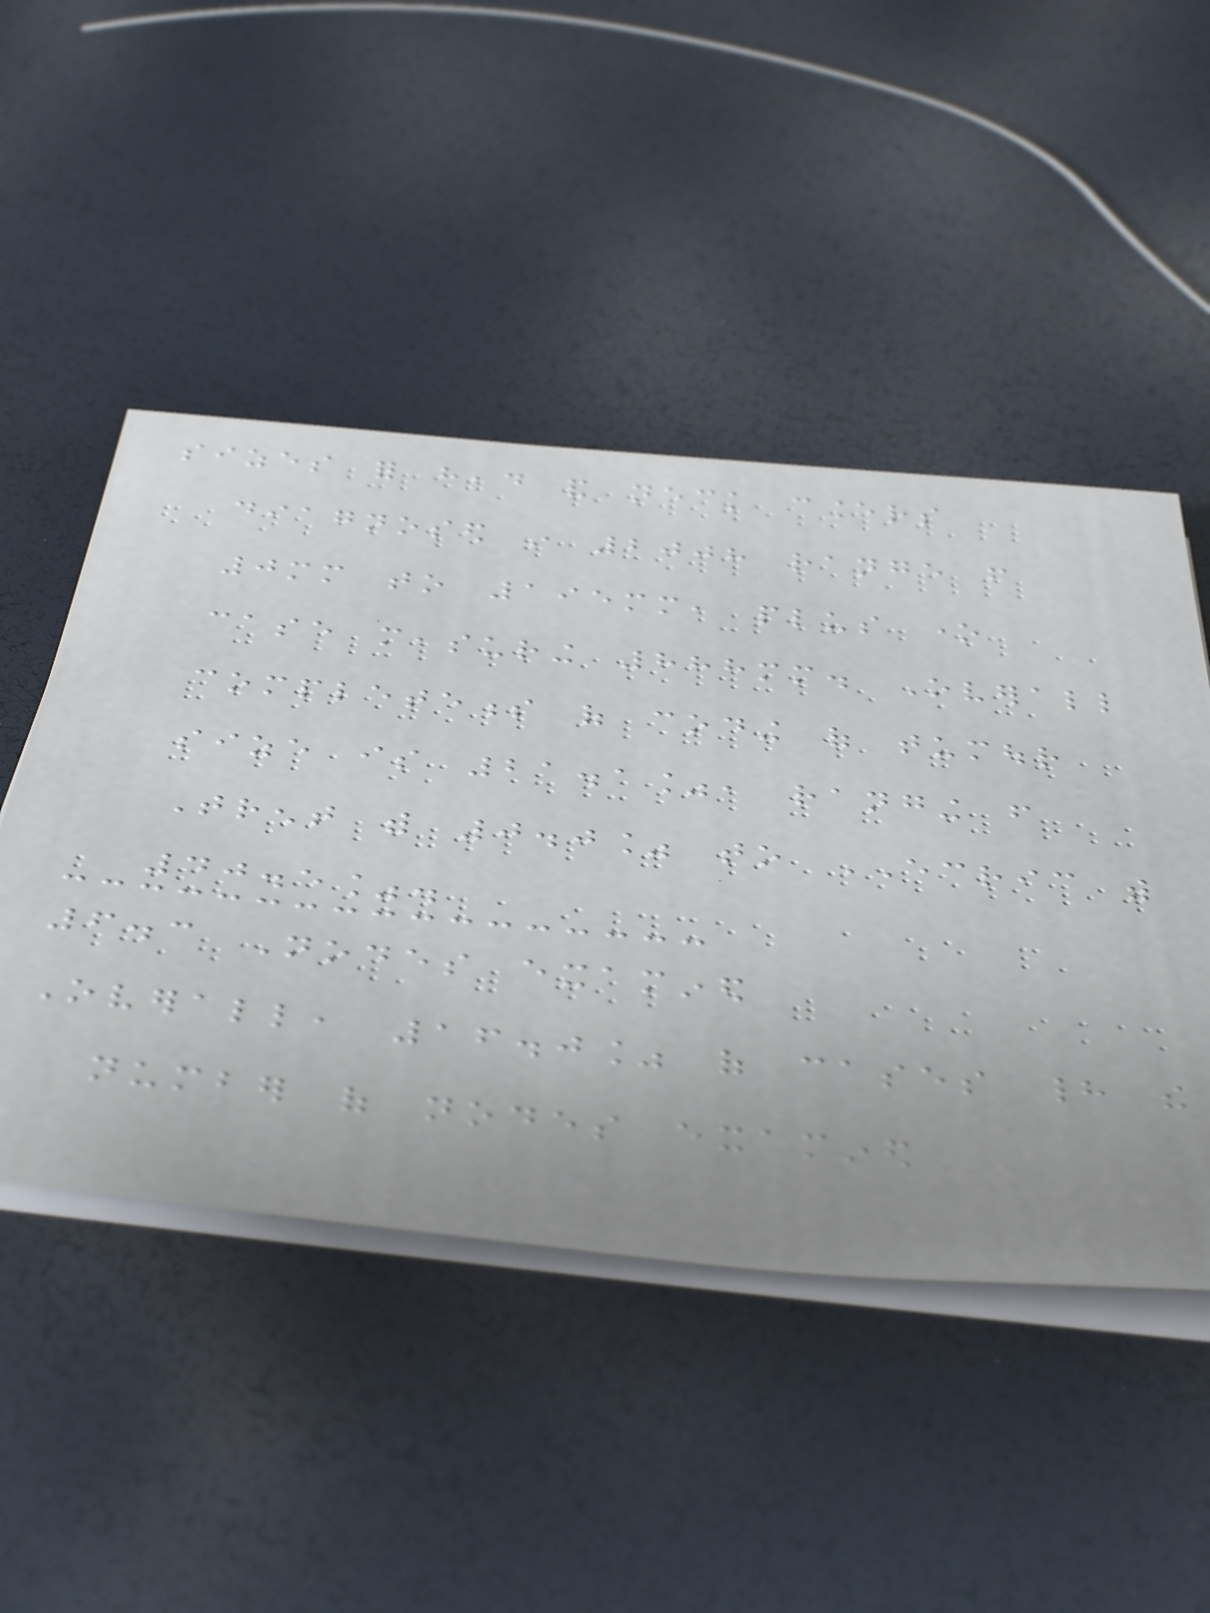sizes for head and neck cancers
diagnosed in 2008 range from
0mm to 195mm, plus one
case measuring 888mm. Overall
completeness of coding of tumour
size is 21.1%, ranging from
Trent with 0.0% to ECRIC with
40.5%.
6.3 Nodes examined
Overall, 16.0% of cases had the
number of nodes examined
